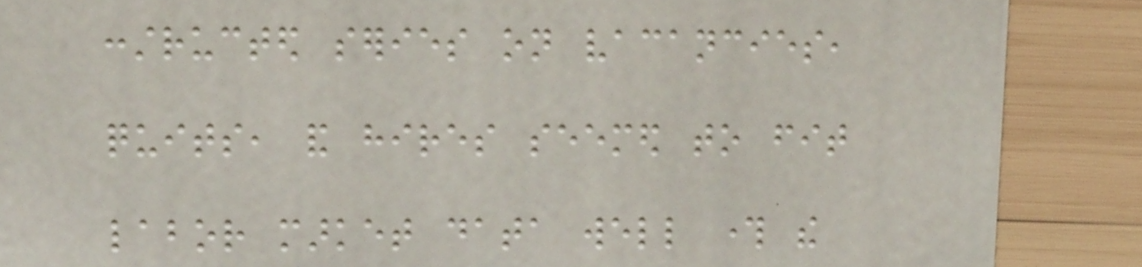constructed series on vacancies,
quits, and hires seemed to fit
labor market data well through the
